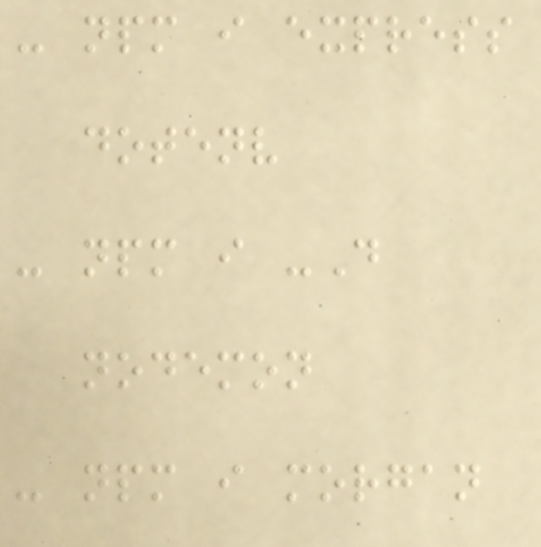- npm i express
dotenv
- npm i -D
nodemon
- npm i morgan
